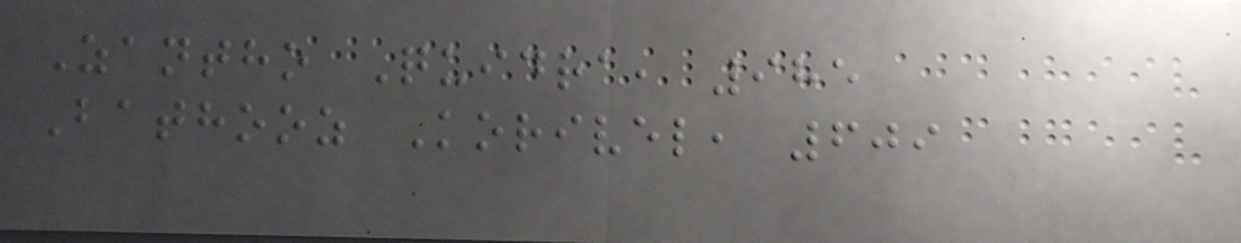Zantho Quidra, 985
Bathooz Korivel, 609
